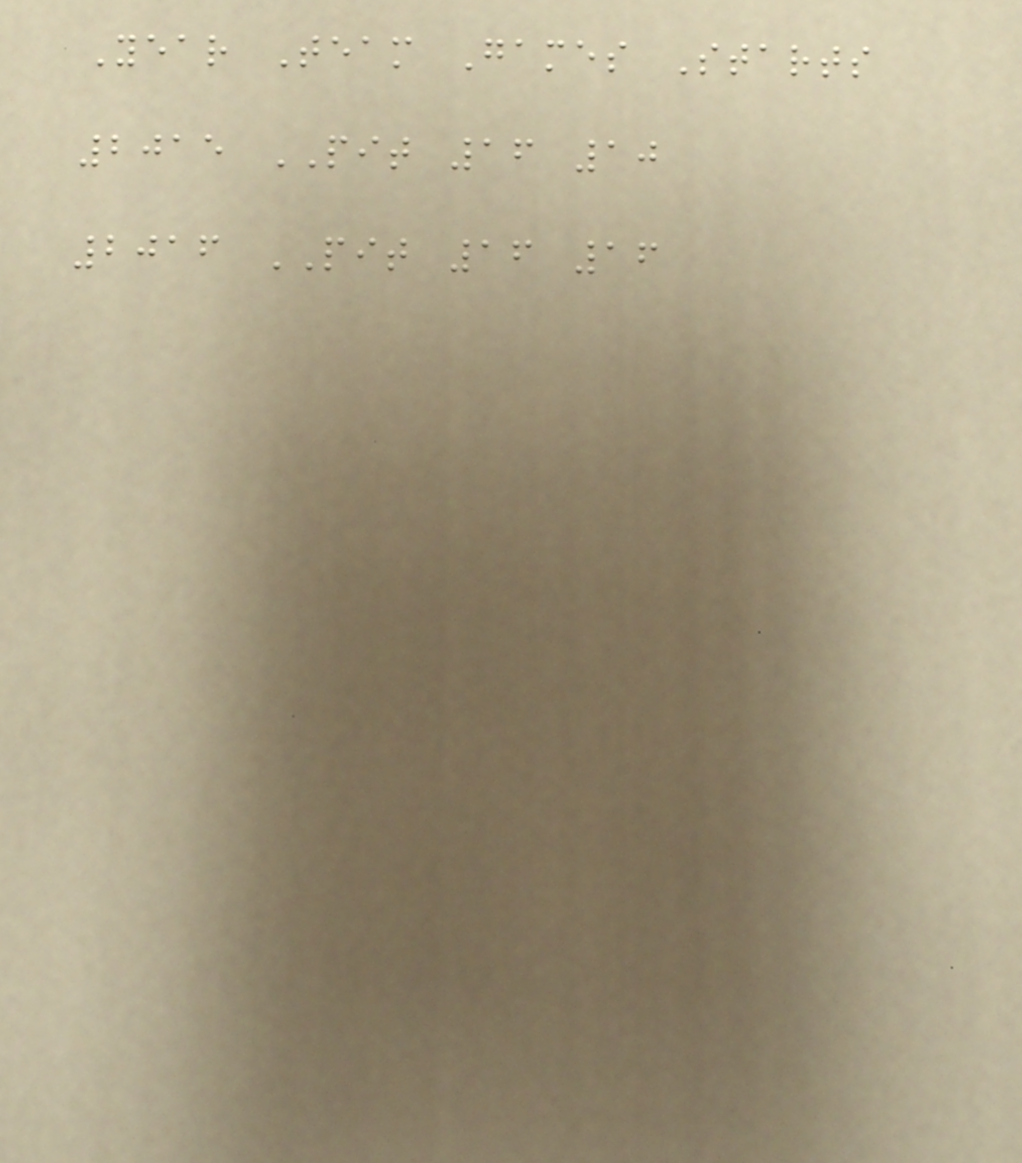Year Team Games Starts
2015 PIT 16 10
2016 PIT 16 16
